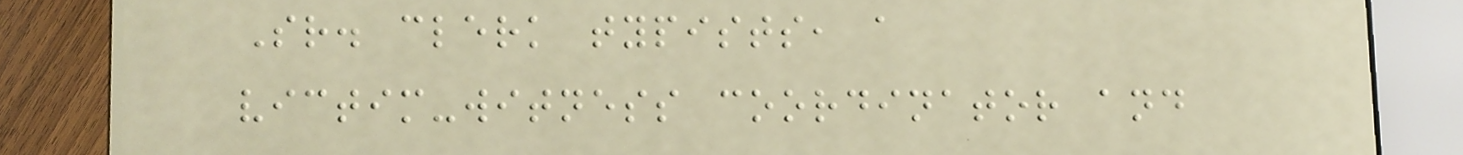Sr. clerk typists, a
victim-witness coordinator and
